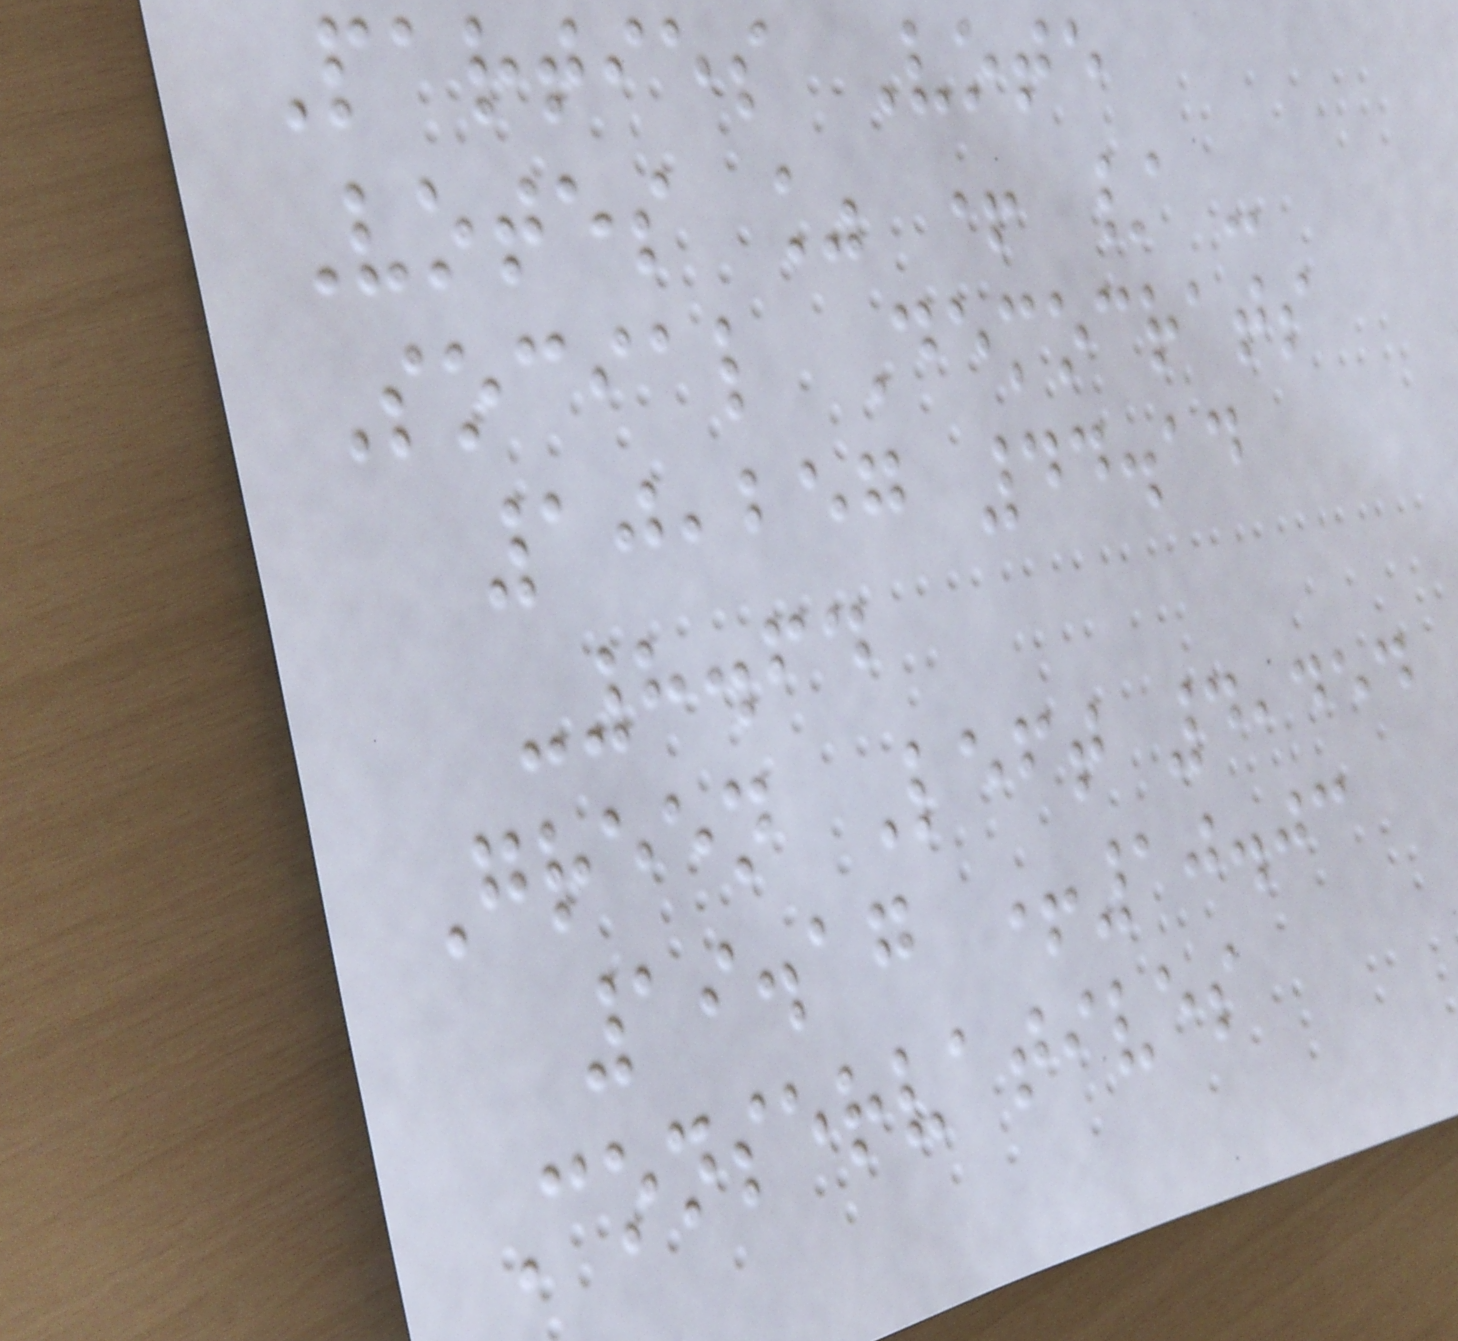Parties Vote
Votes % + / -
Social Democrats
10,257 44.14
-8.64
Green Left 4,454
19.17 +10.03
Conservatives
